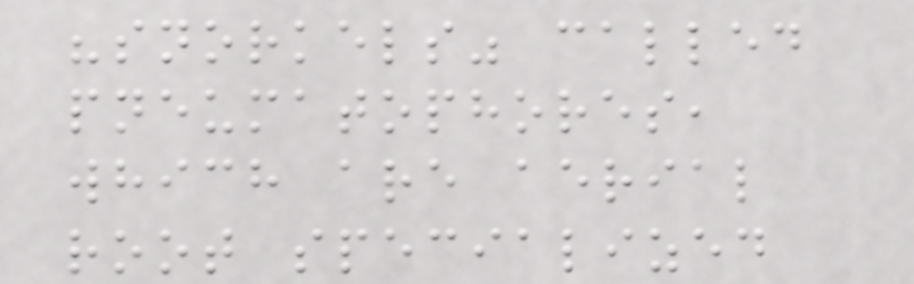"snorkels" called
pneumatophores,
which are aerial
root specialized
